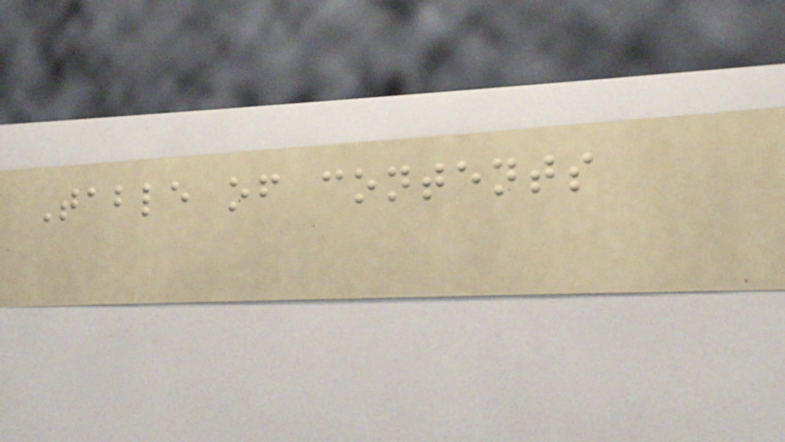Table of contents
